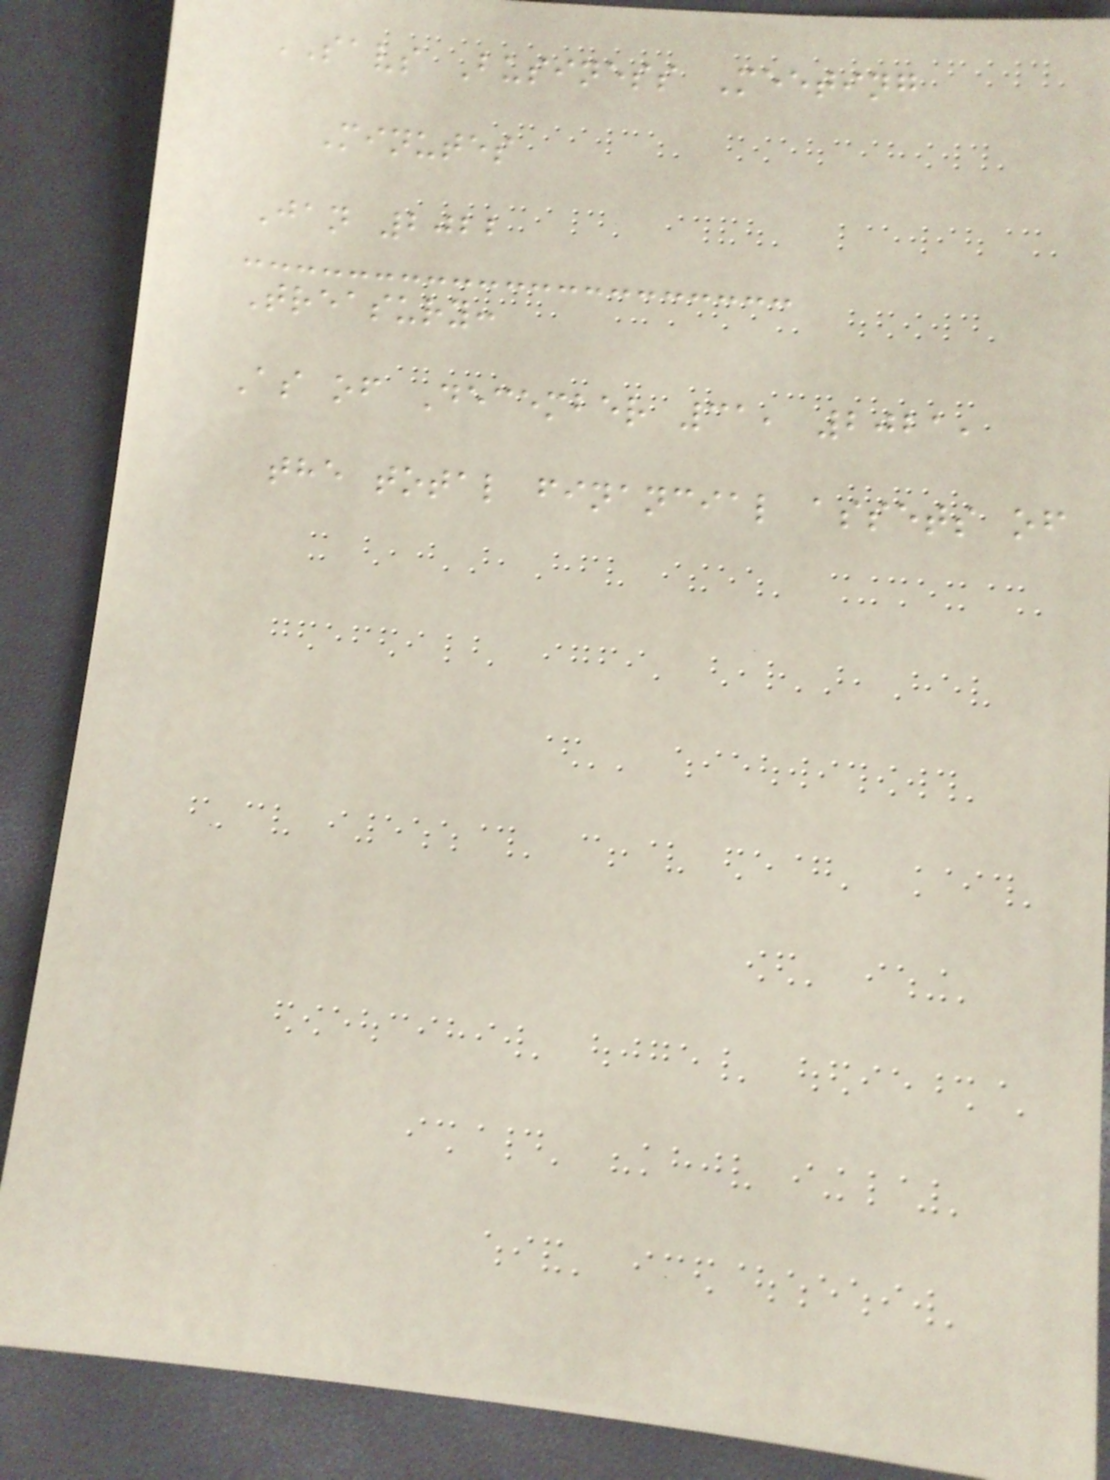SAVS Business Meeting
Minutes
Jan 2022
Treasury:
As of December 31, 2021,
the total financial assets of
